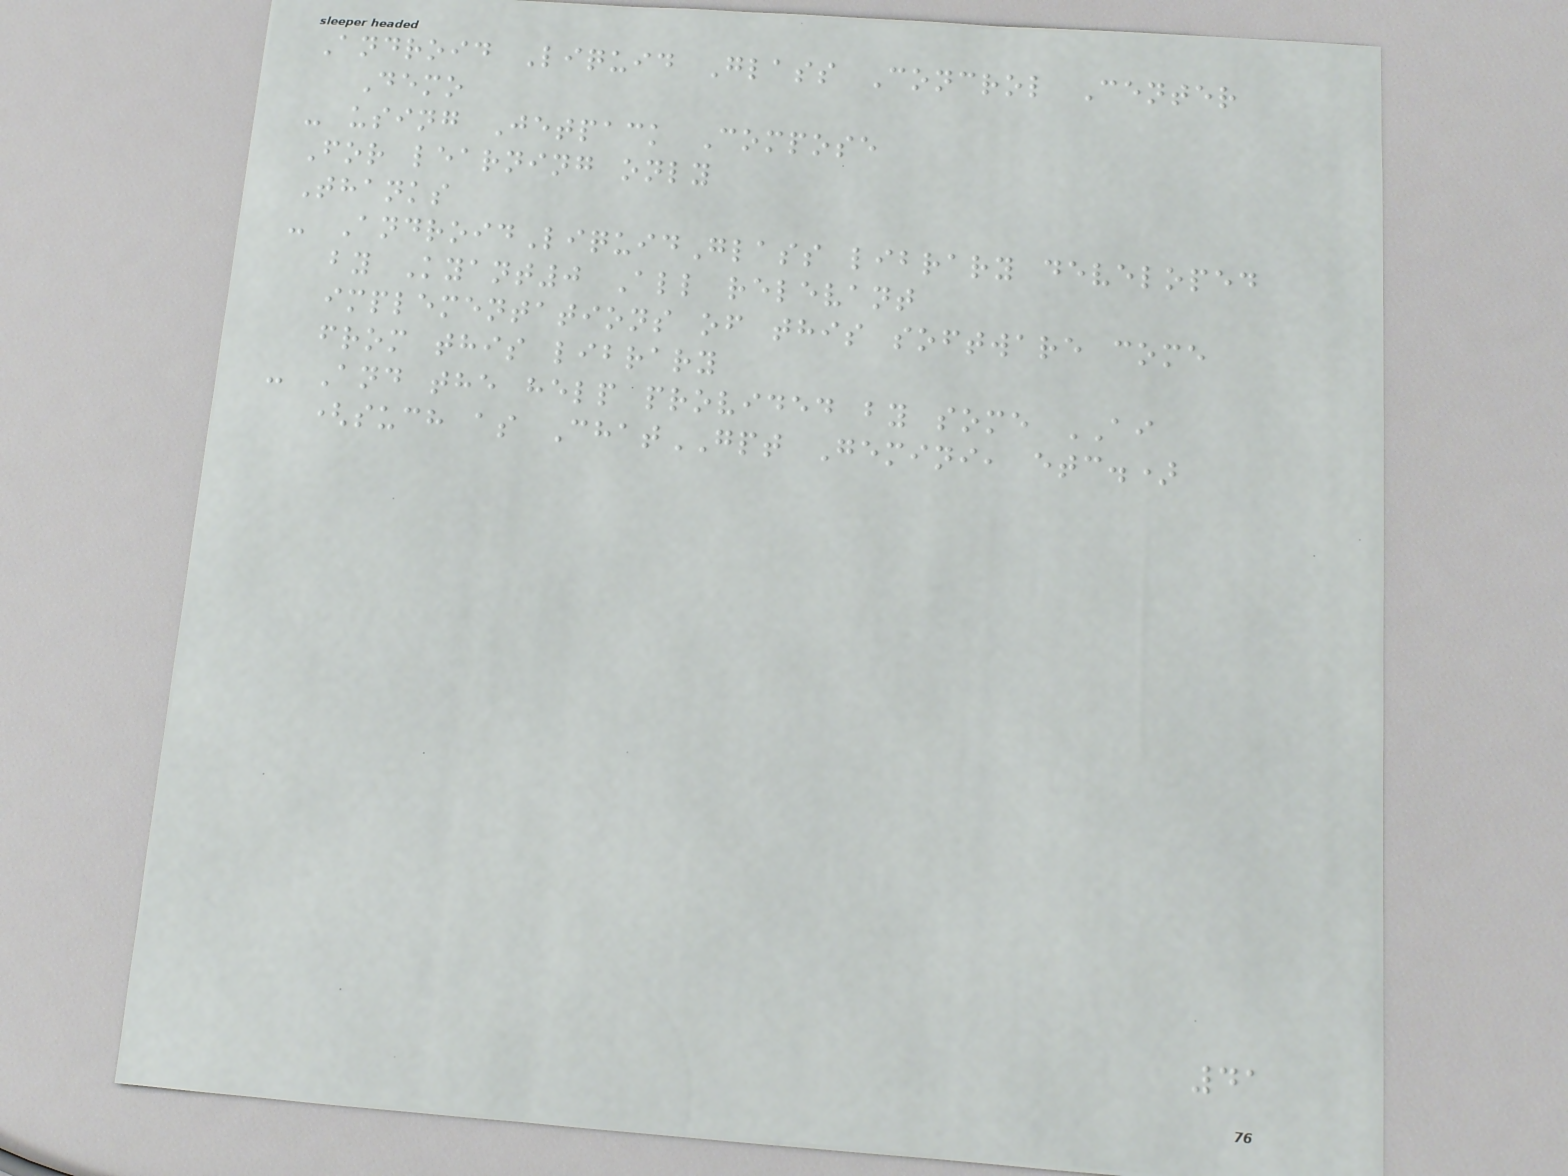Android Liquid Glass Concrol Center
Demo
- using Jetpack Compose
For learning only
Thanks
- AndroidLiquidGlass library developed
by Kyant0 All relevant
implementations of this software come
from this library
- And the help provided by some AI
(such as ChatGPT Gemini, etc.)
41
